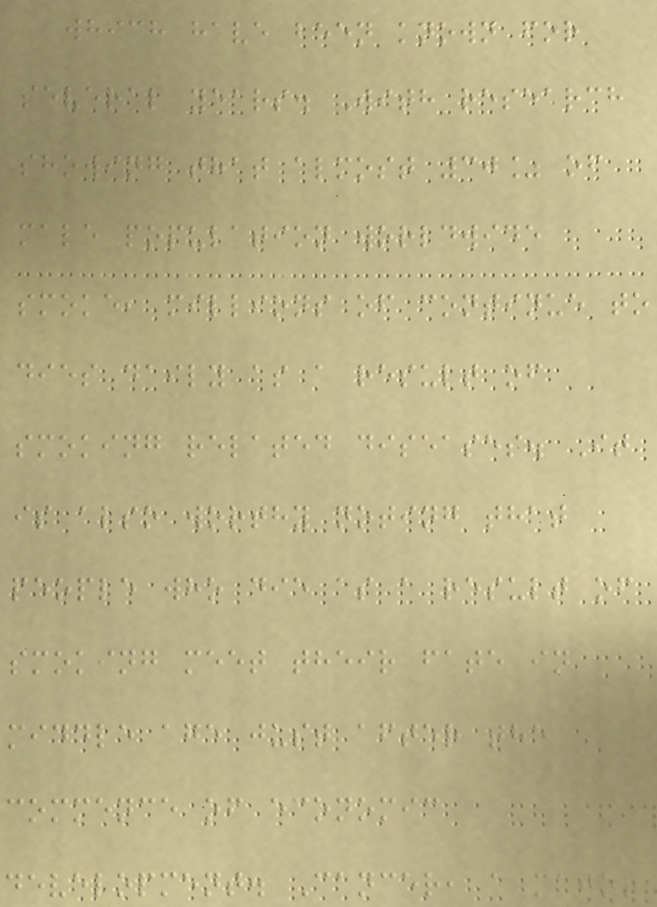which have been known for
several years. With research
showing that almost 30% of
male population worldwide
smoke, millions of continue to
dies daily as a result of
smoking related diseases. It
is also worthy noting that
people who die as a result of
smoking meet their fate in
middle age just after the
commence of economic
development. Cancer, a major
